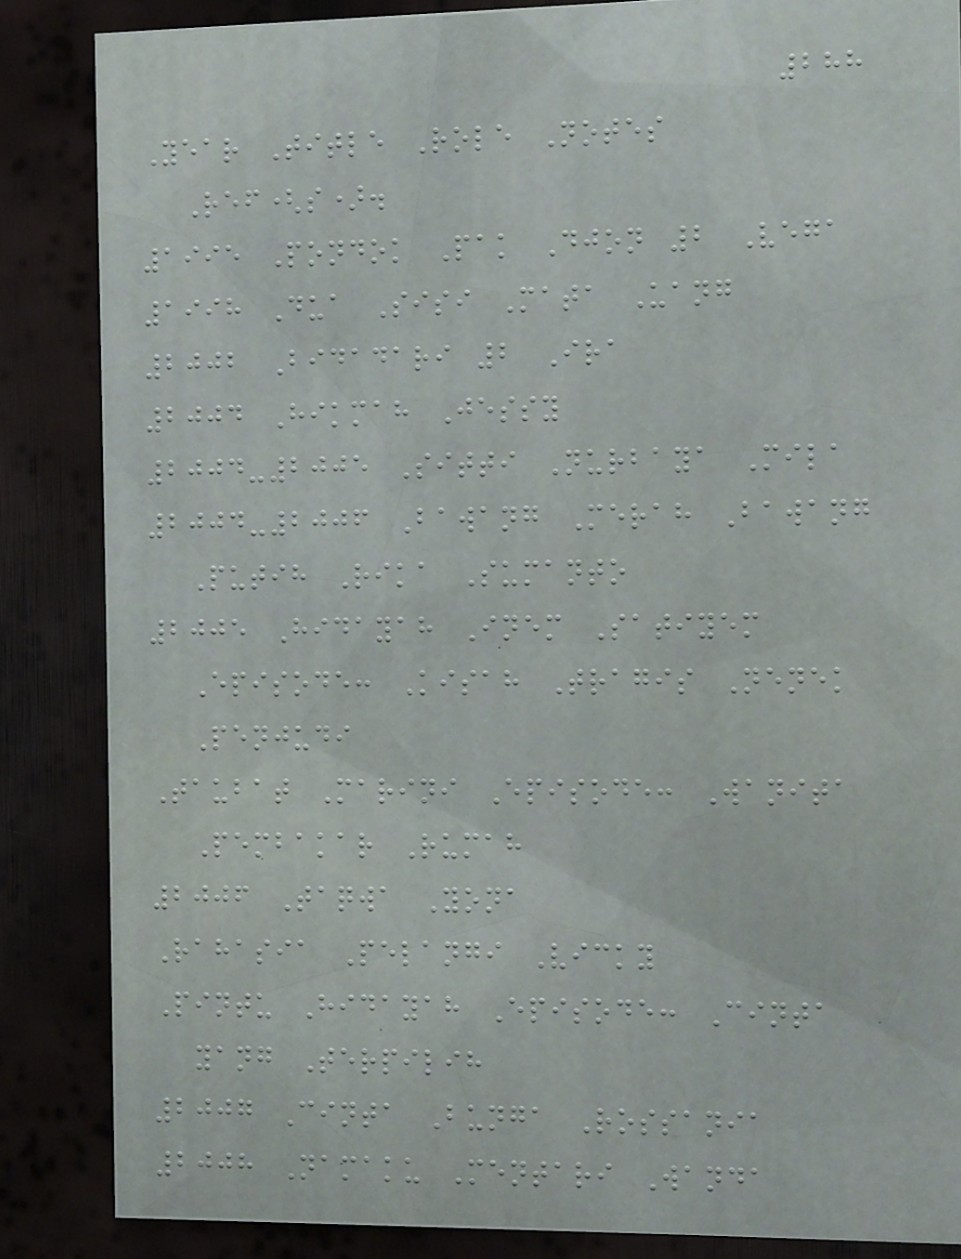288
Year Title Role Notes
Ref(s).
1995 Pondok Pak Djon 2 Vega
1998 Dua Sisi Mata Uang
2002 Bidadari 2 Ira
2004 Hikmah Jessy
2004-2005 Sitti Nurbaya Mila
2004-2006 Bawang Merah Bawang
Putih Rika Sumanto
2005 Hidayah Inem Satiyem
Episode: Kisah Tragis Nenek
Penjudi
Taubat Marini Episode: Wanita
Pembakar Rumah
2006 Taqwa Yona
Rahasia Pelangi Vicky
Pintu Hidayah Episode: Cinta
yang Terpilih
2007 Cinta Bunga Rossania
2008 Namaku Mentari Wanda
